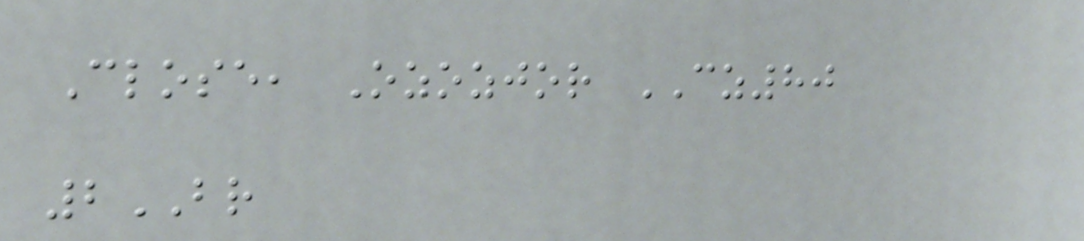Close, Ozozjor CZ80
2BR
